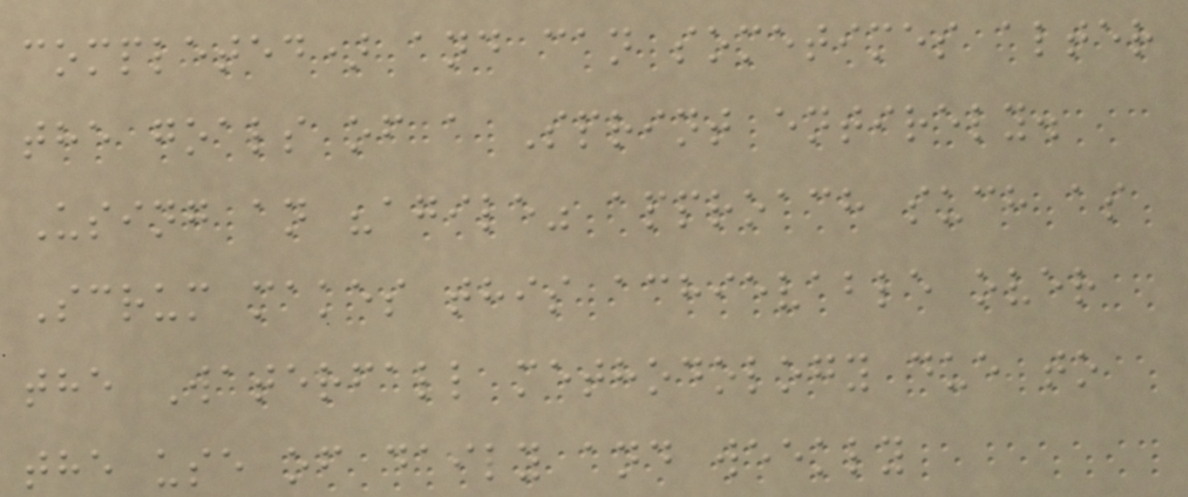completed) and can sometimes alter
the goals of a Sprint entirely.
Using an "agile" approach such as
Scrum makes this achievable over
the Waterfall methodology due to
the use of daily and weekly
